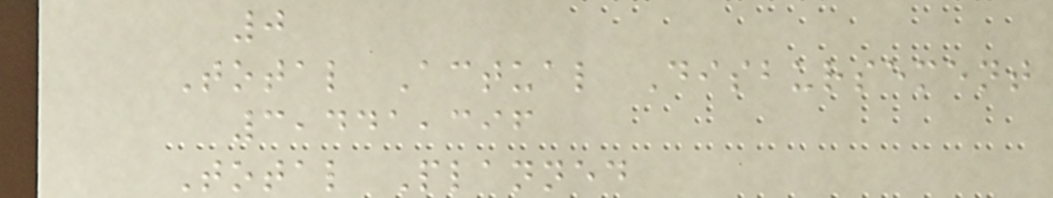0
Total Actual Disbursement
3,441,396
Total Planned
